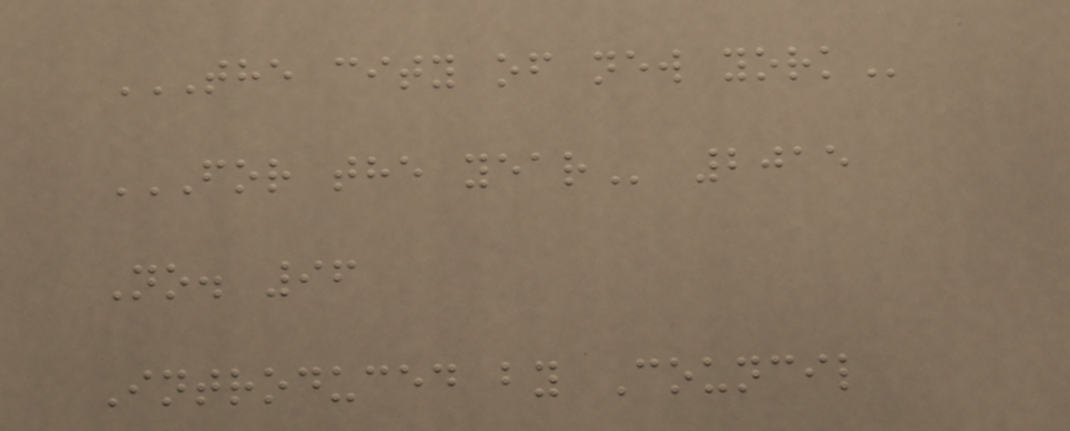THE CITY OF NEW YORK
FOR THE YEAR 2015
No. 96
Introduced by Council
